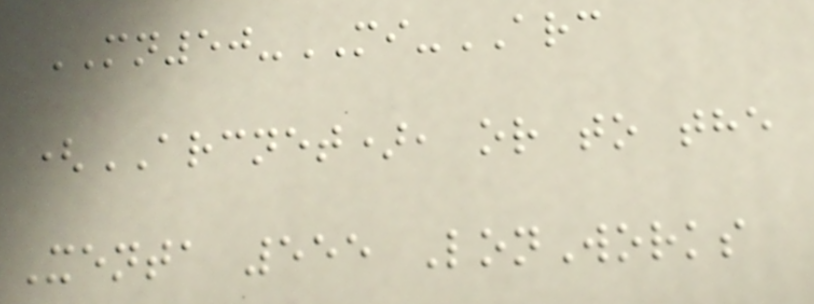MN50-MI-ARC
(ARCNET), or to the
Xenta 555 LonWorks
